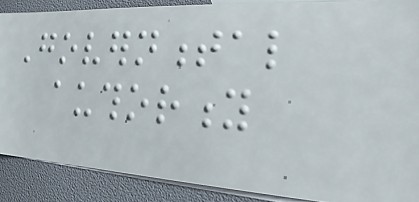Governmental
authority
